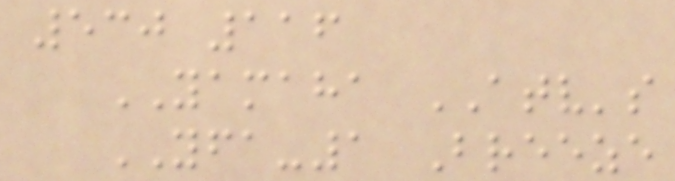530 116
YAMAHA ATV's
YFA-1 Breeze
